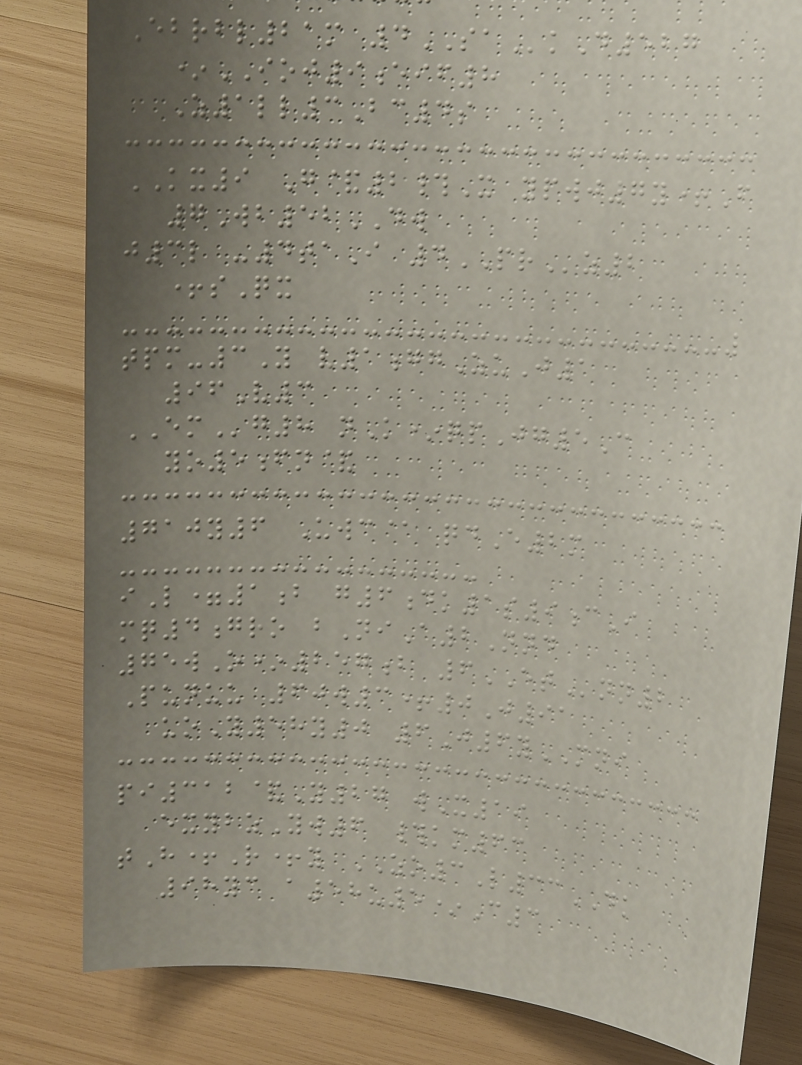Ebrbl21m 4SAkD527
*IOJ9eif8
Z1ll3Bc4s
KX9 G&2#X ypwj7y+F
7Wb52DW
j3l -4taI 4PRz2
+sQx
tpm-3Y v1ggZuJ1
96V3
EMg8 nK*qpJg5C
yo5fn&
710y6 Uwc@ qdE2m
iL=1b g6dk1s9cI
mq4gro bNiA2Nnd
75wO*257b 6ETnn2
Punuu 60w3+0J91
uoY58y0 6J6yMNI
pi312&Y27 wX19
exybzYw6 #km63
tH+R+y ZO3L33DK
98yc a58u5*C3
